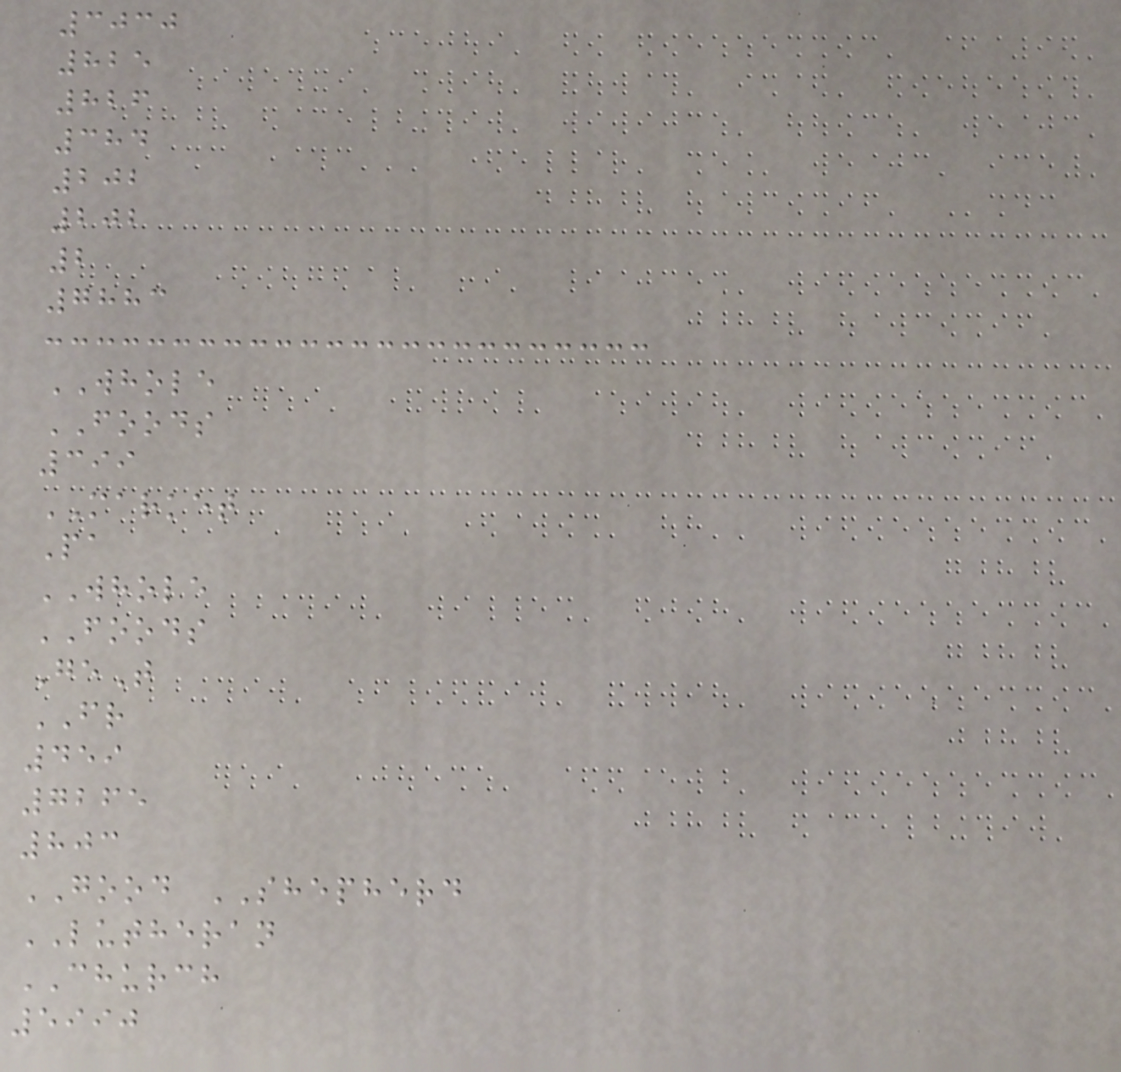3030
825
826
384
202
202
2
7883
WHOLE
FOODS
399
MARKET
Pa
WHOLE
FOODS
GeT
FR
459
7265
803
GOOD SHEPHERD
LUTHERAN
CHURCH
5990
